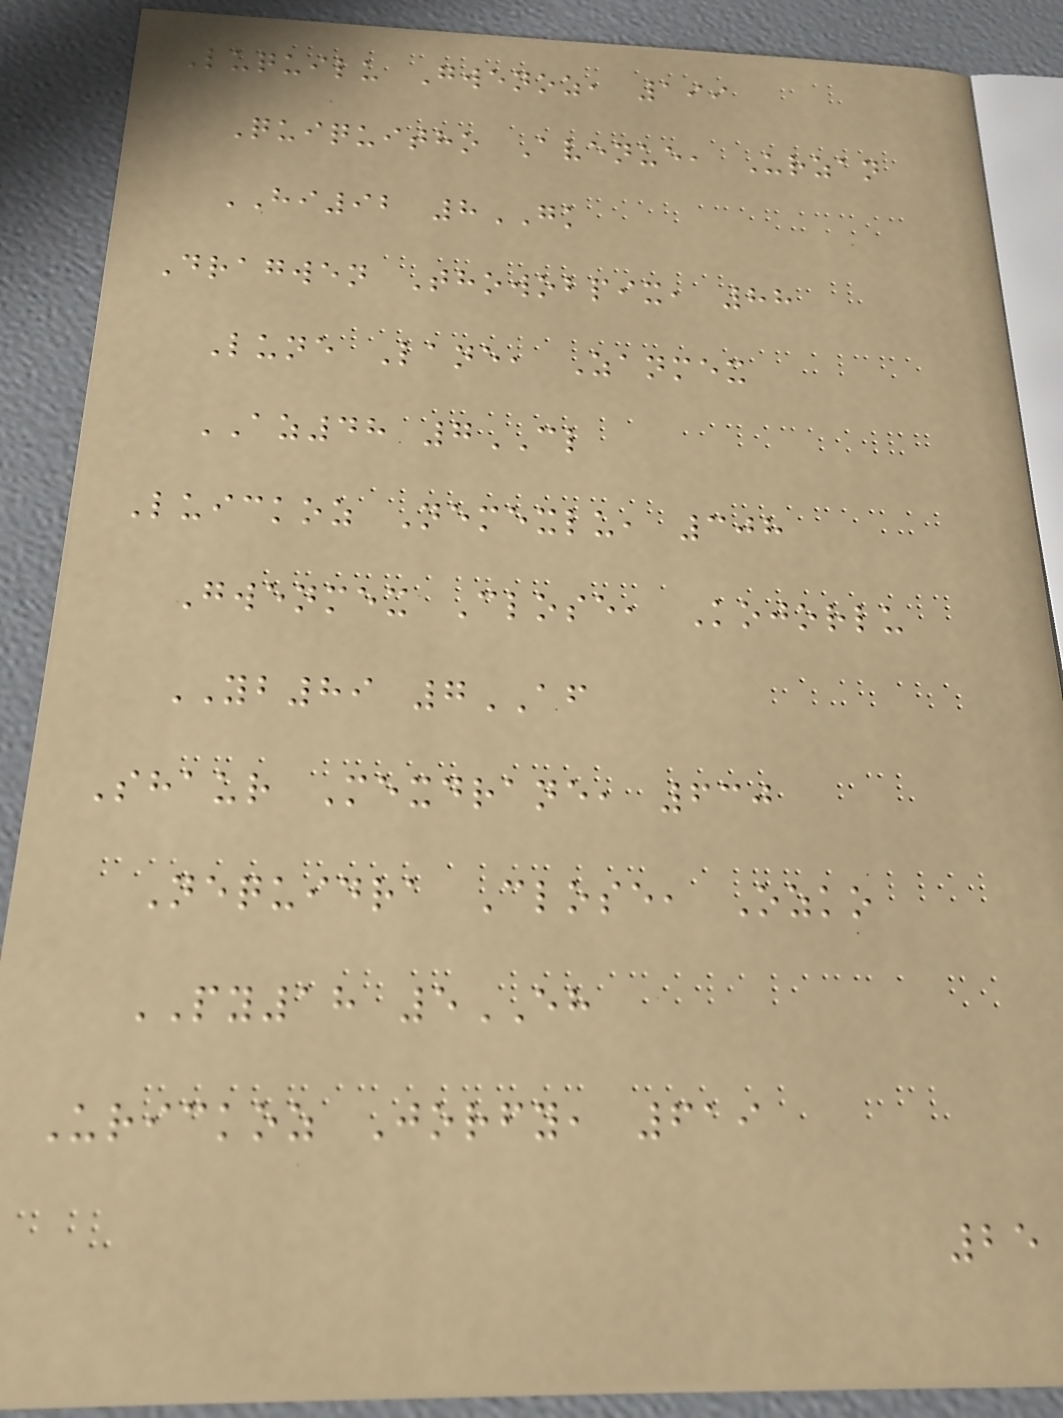Luquilu Gwenoz, 199
Quiquitho Avenue, Urzan
HI92 8GK
Dragwen Thowobpix, 88
Lune Lane, Zanmex
AZ48 7CL
Luickoz Nemexlu, 308
Gwenmex Close, Kojorlu
YB89 7AF
Shaur Mexdrane, 630
Nequidra Close, Ozko
PY18 5EH
Urickoz Jorfy, 619
25
